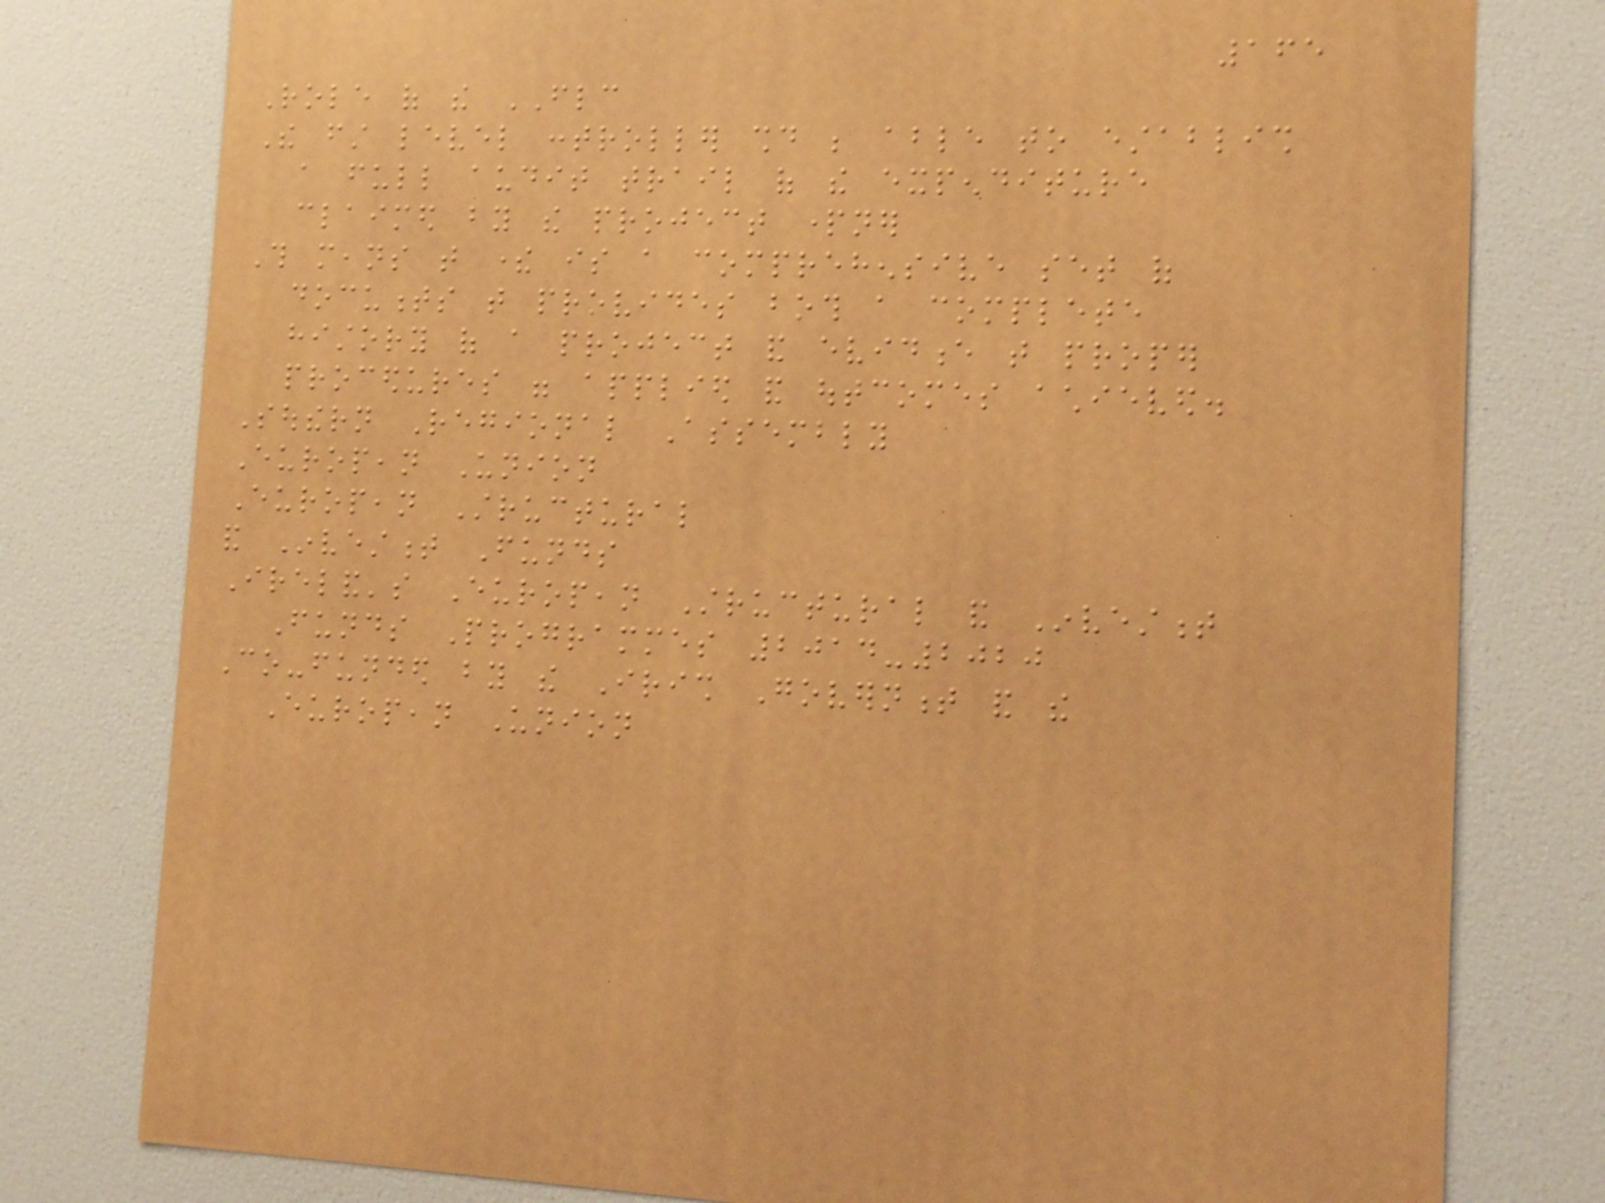165
Role of the FLC
The first level controller should be able to establish
a full audit trail of the expenditure
claimed by the project partner
This means that there is a comprehensive set of
documents that provides both a complete
history of a project and evidence that proper
procedures were applied and outcomes achieved.
Southern Regional Assembly
European Union
European Structural
and Investment Funds
Ireland's European Structural and Investment
Funds Programmes 2014-2020
Co-funded by the Irish Government and the
European Union
